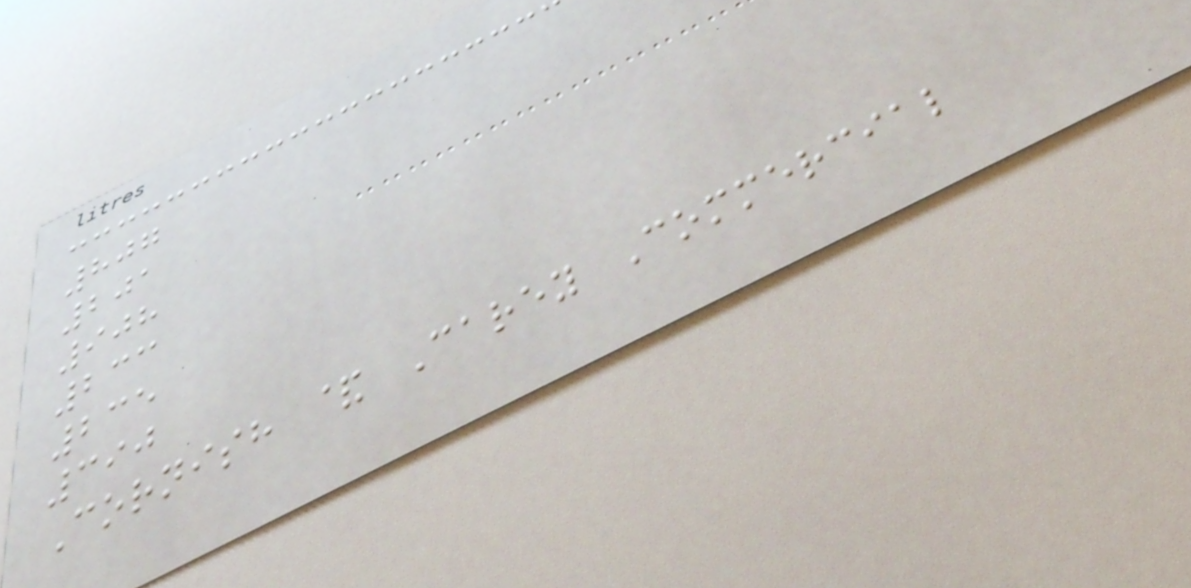807
201
908
233
235
390
Cornish & Carey Commercial
